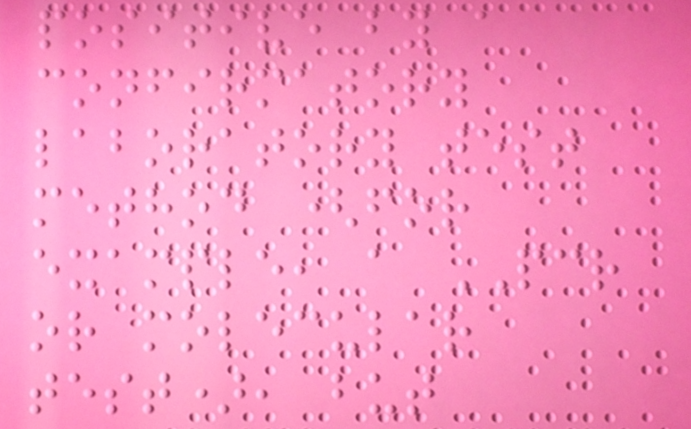positive by a
confirmatory
laboratory test
method (for
example, a PCR
or molecular
test), but
